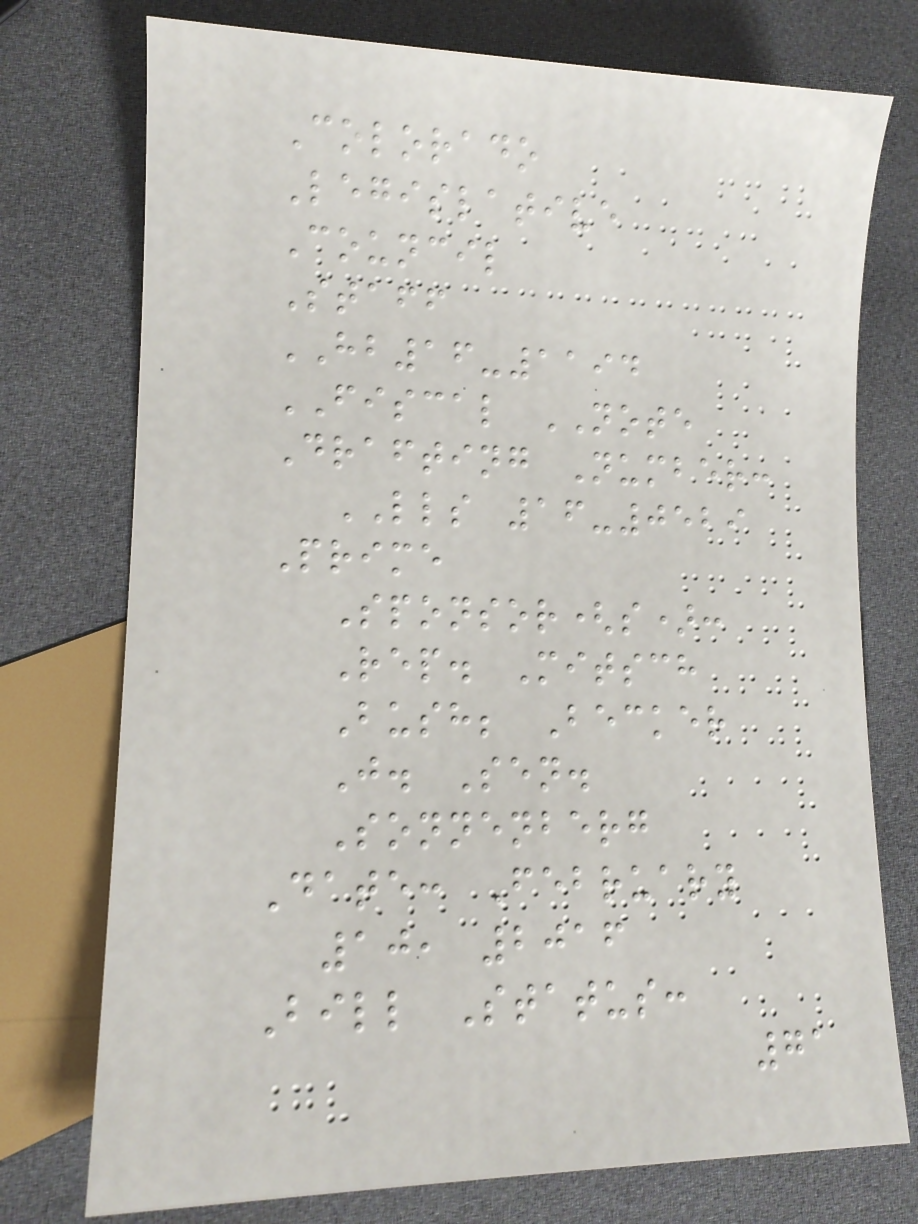Colorado
Legislative
Council
Staff
HB16-1194
FISCAL NOTE
Drafting Number:
LLS 16-0529
Prime
Sponsor(s):
Rep. Mitsch
Bush; Becker
J. Sen.
Sonnenberg
Date: February
10, 2016
Bill Status:
71
